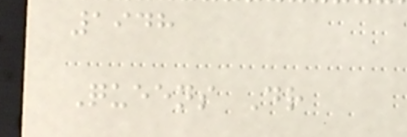1948
Queens Dr
